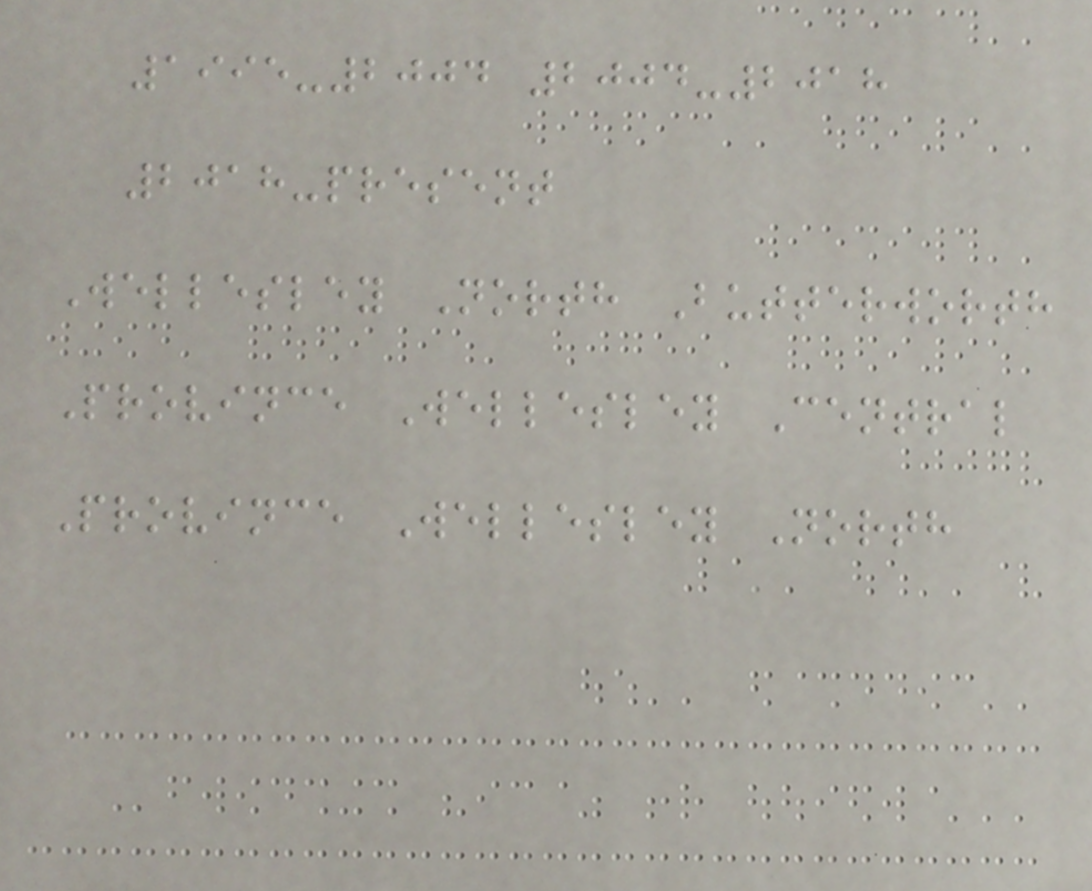1995-2004 2004-2018
2018-present
Wellesley North Butterworth
Province Wellesley Central
Province Wellesley North
